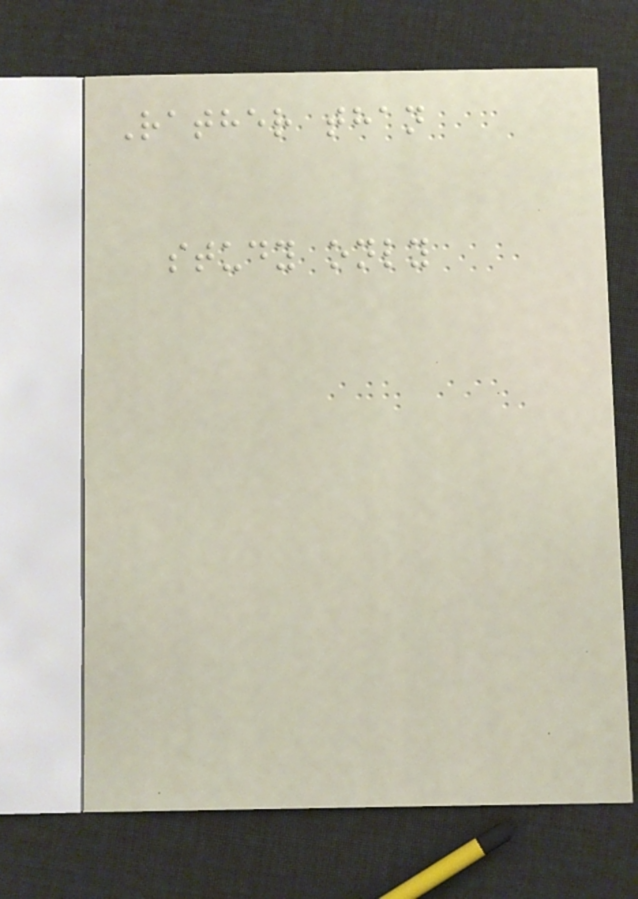Rather than
study only
